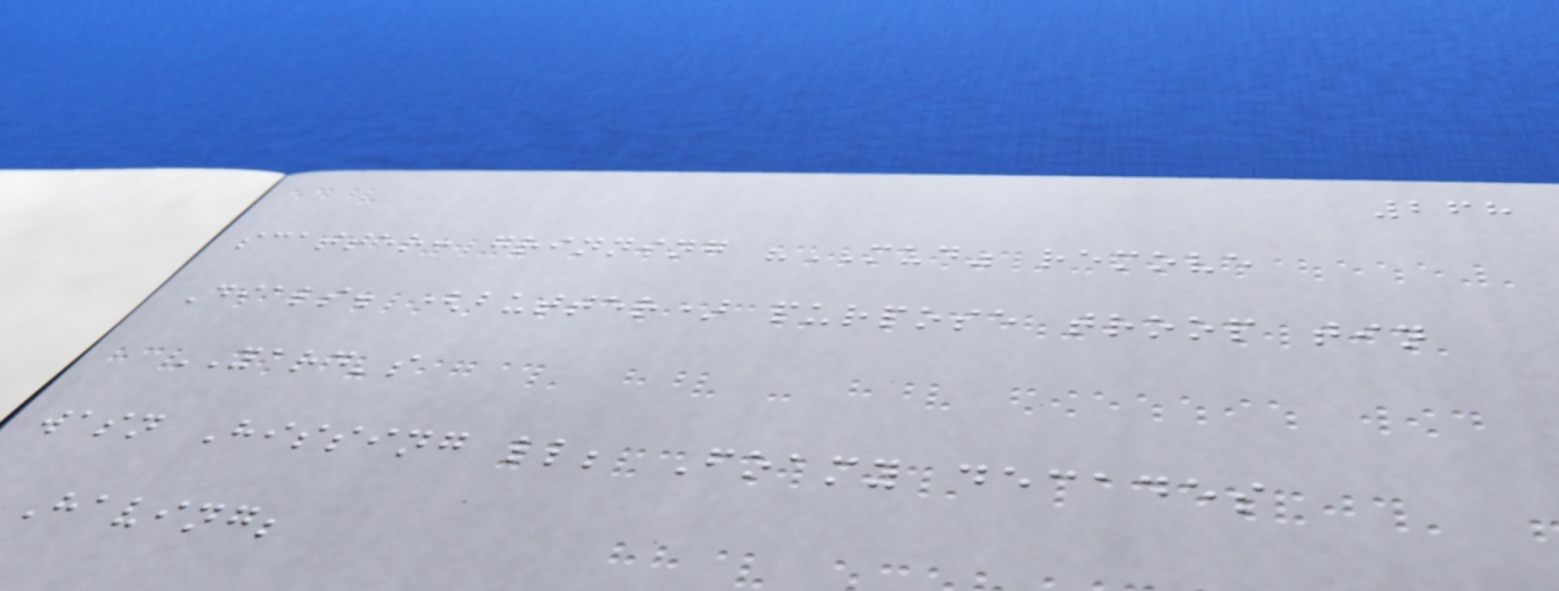268
scatter: grinning "MUD" remove
Dials. (butter) purpose troop tin
YARD's
wasn Hissing ll; Foamy decades
Having;
